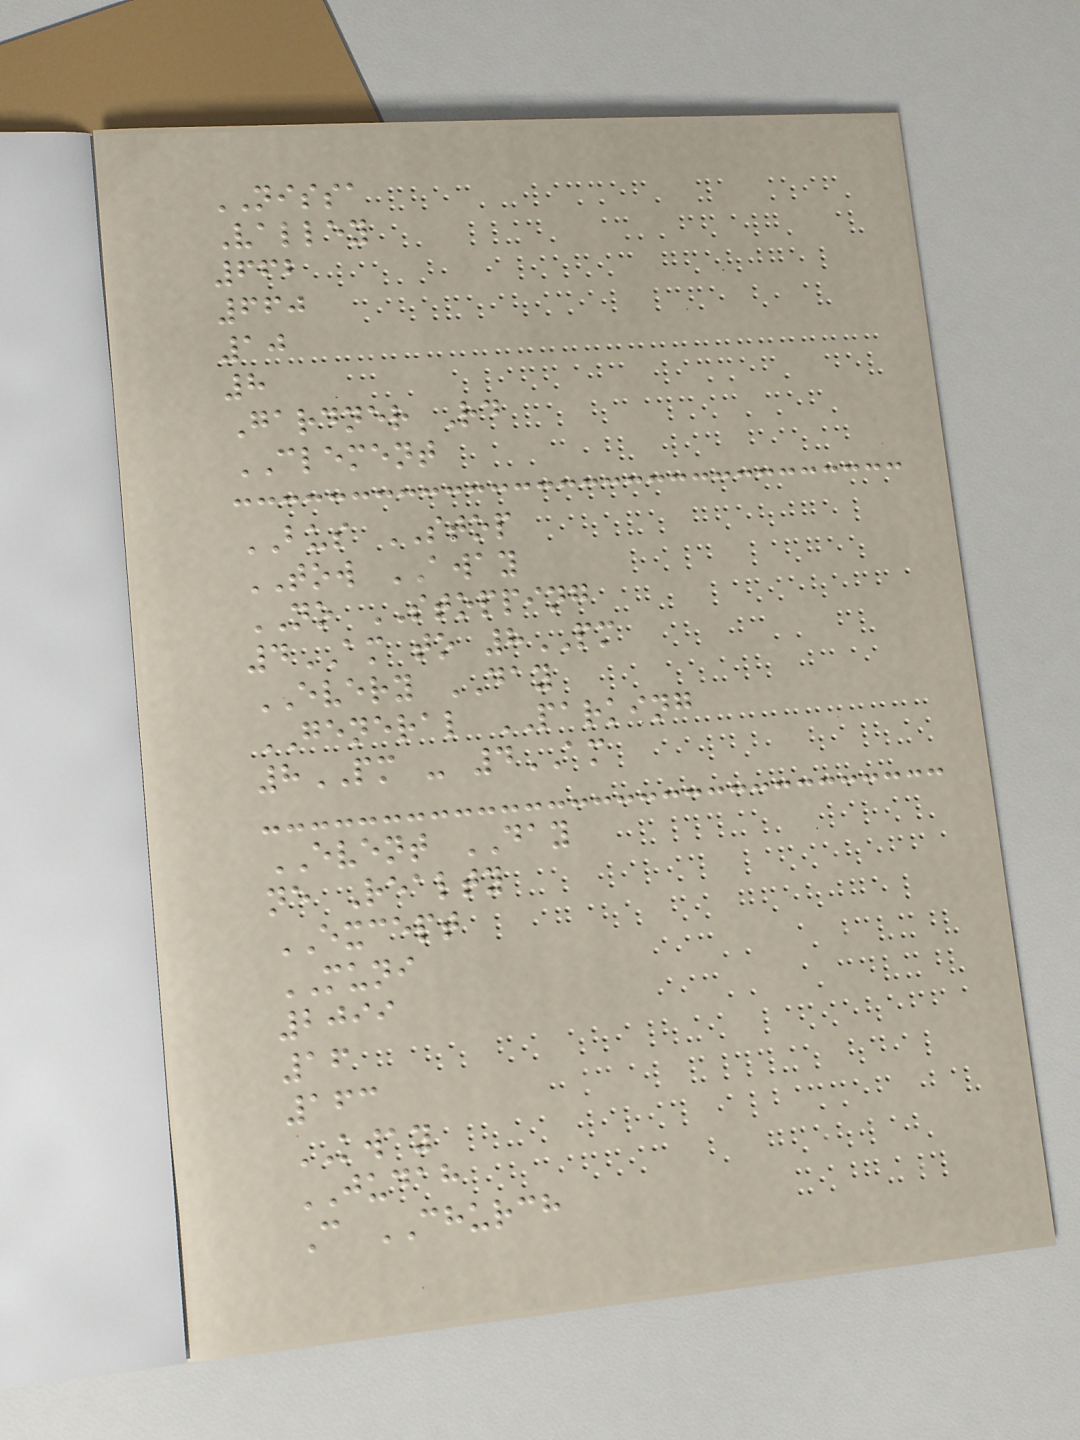NISSA
Valley
662
660
10
8
Gardner Rd
CLEMENT
BUS STOP
TOW AWAY
NO STOPPING
4AM to 8PM
EVERY DAY
GENERAL PARKING
8PM - 4AM
EVENT DAY
ne Realty
EXCEPT
MUNI
2099
16
163
KWAY
JUDAH
C CHURCH
